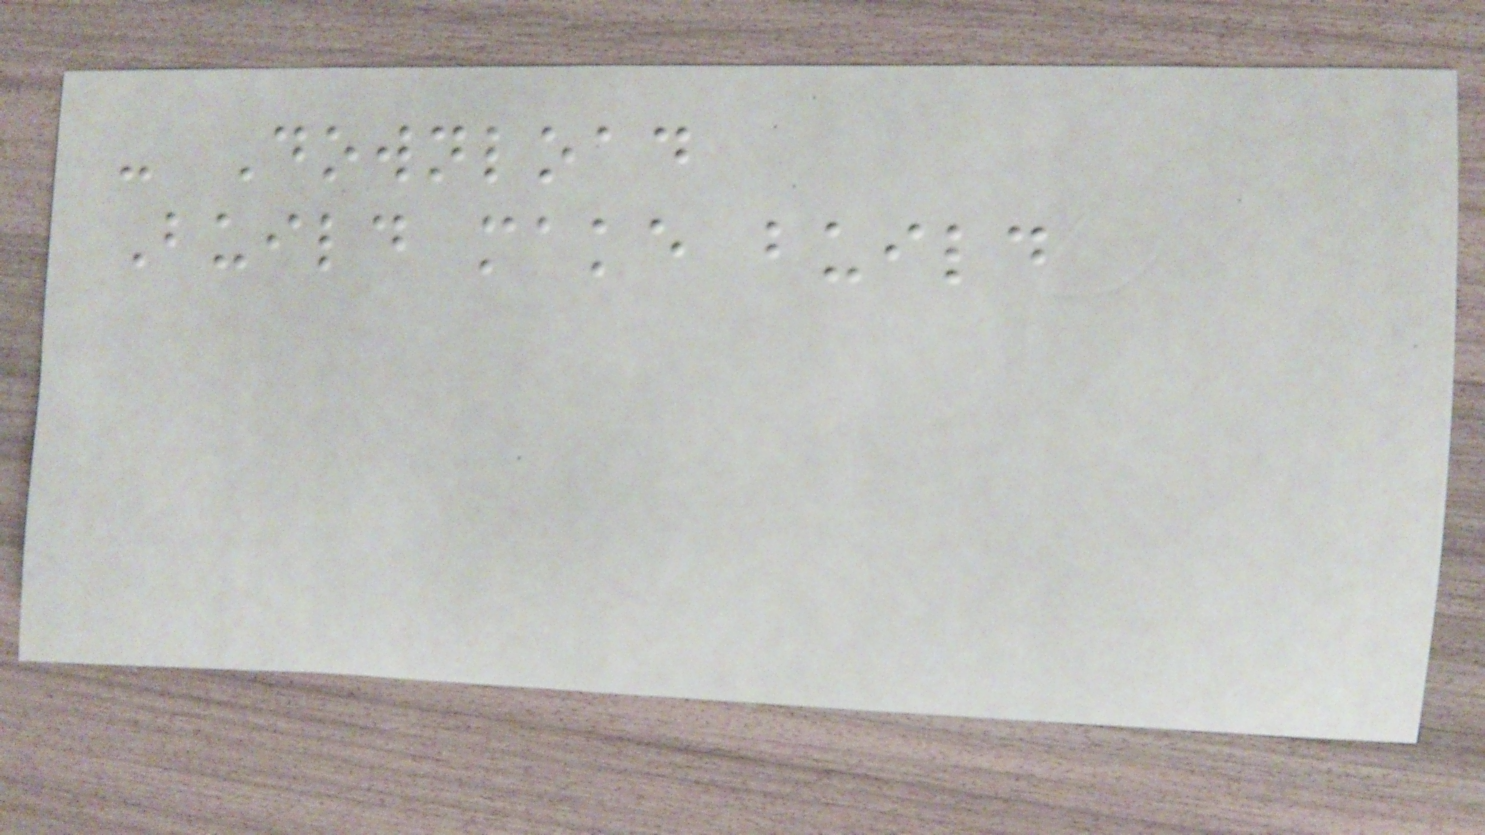- Download
Build make build
